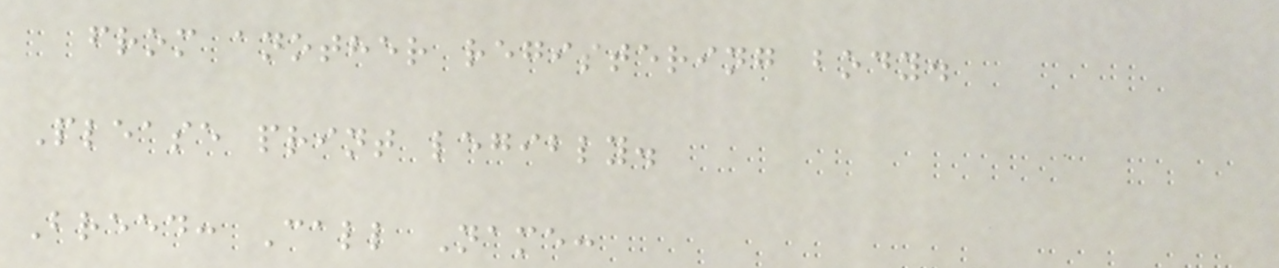from another registering body.
Please print legibly.
Breed: Call Name:
